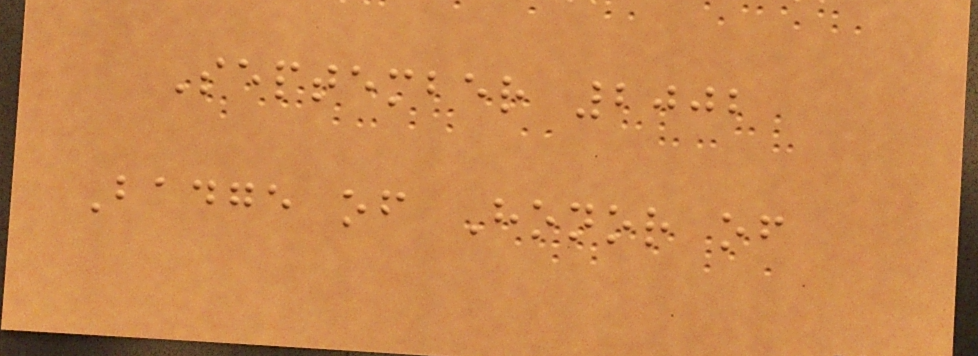September 2002
Badge of Honor of
